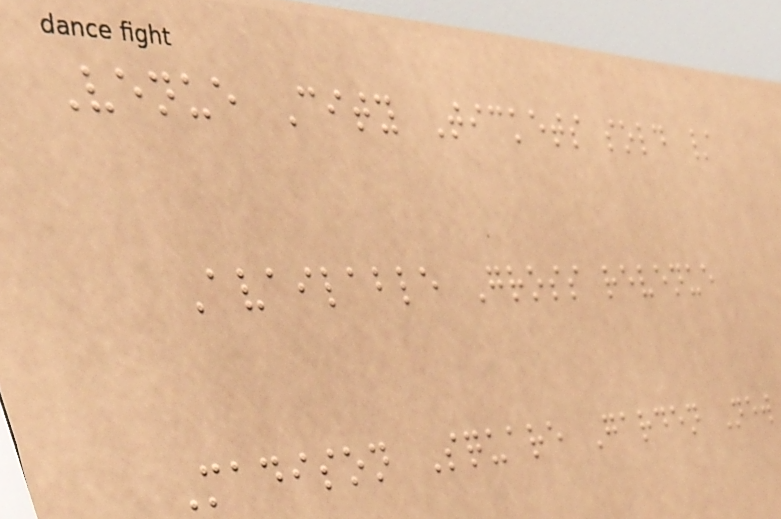Venue City Tickets sold /
Available Gross revenue
Madison Square Garden New
